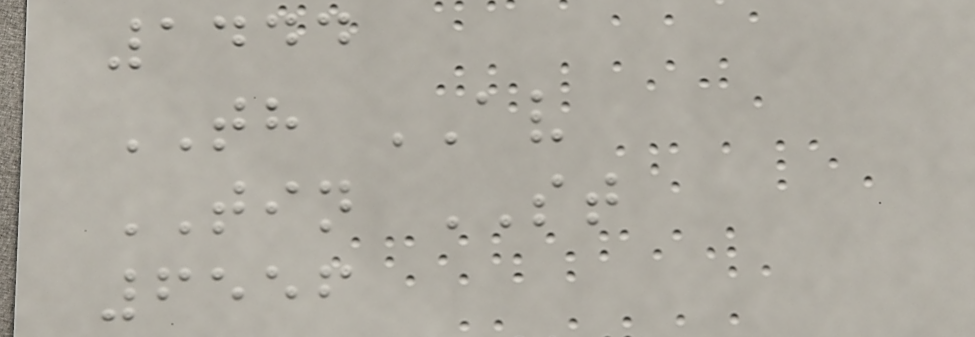1444
TH AV
TIN ST
6556
